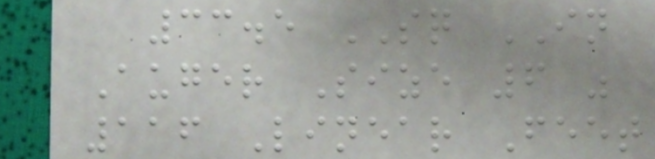33.5 SQ IN
Auger Size 6 "
116 Linear Feet
